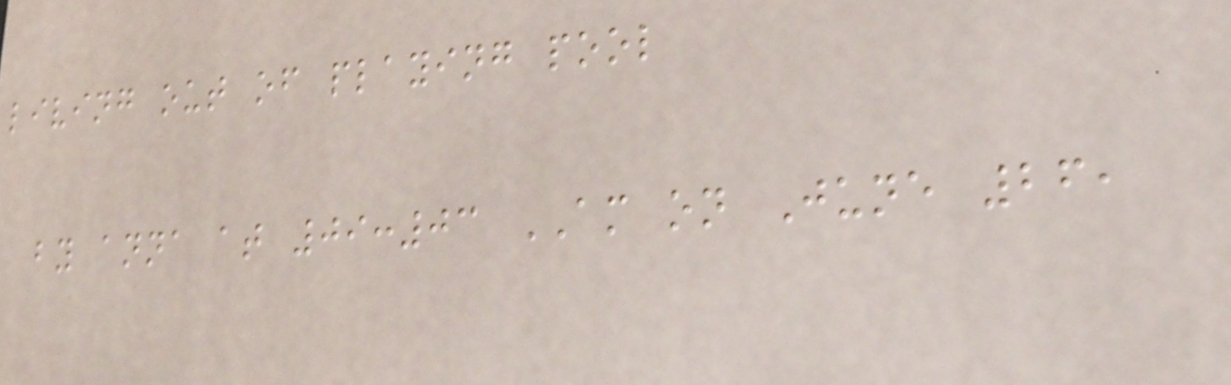living out of playing pool
by anna at 09:03 AM on June 26,
